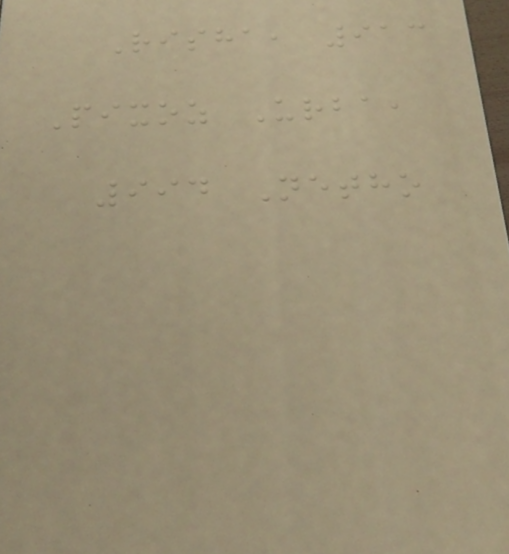Risha, 913
Pixoz Urba,
994 Netho
